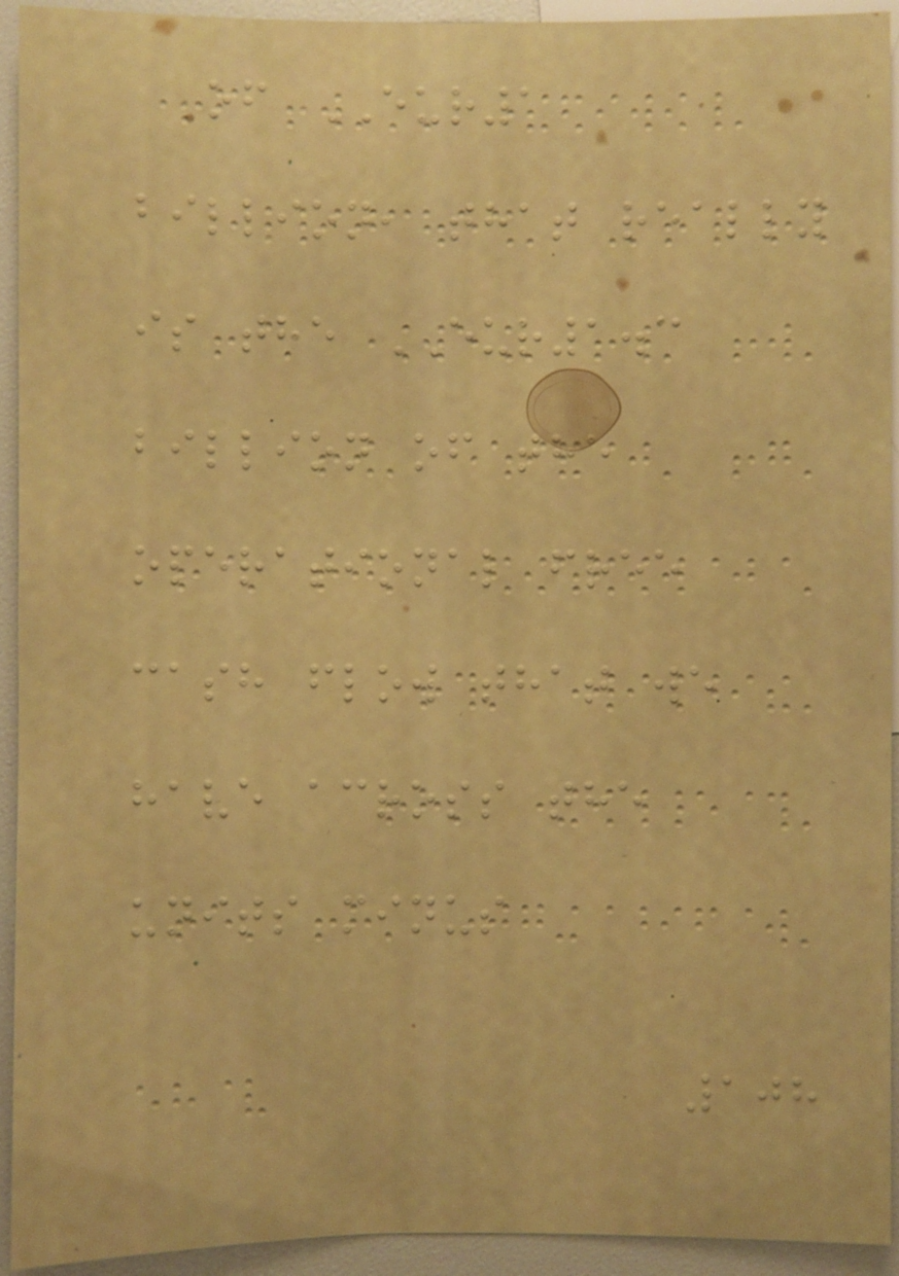of EUR1
billion, that really
is the EUR1.3
billion of the
operational free
cash flow that we
have across the
units minus
108
